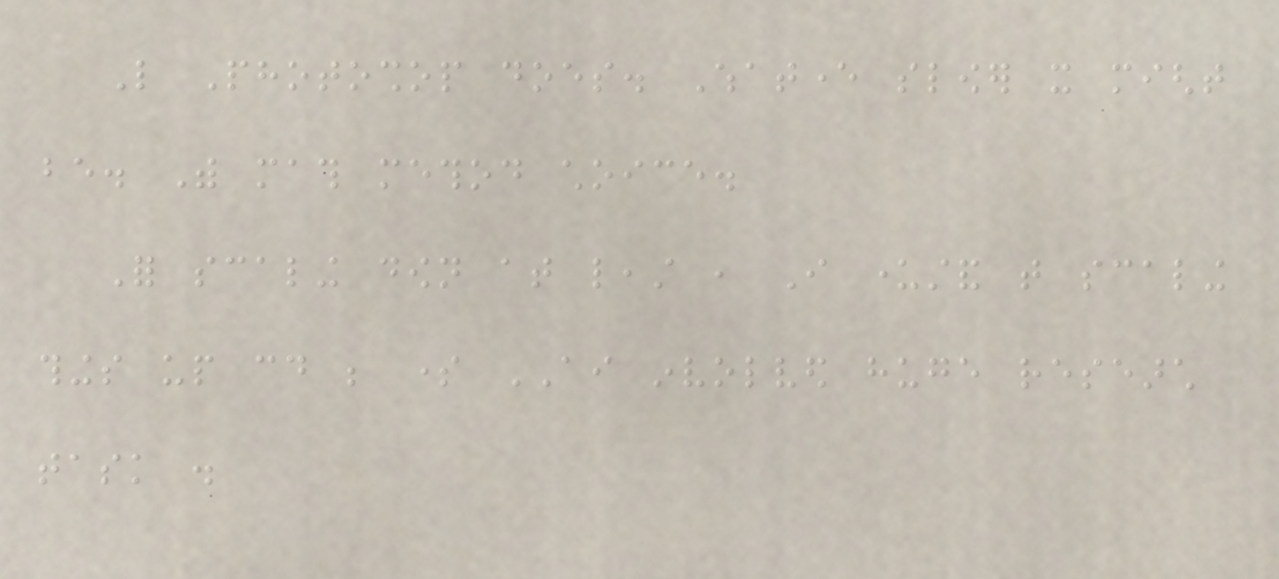Like Photoshop does. Whatever slower it might
be. With math method choice.
For scaling down at least , I understand that scaling
things up could be some AI involved huge research
task .
